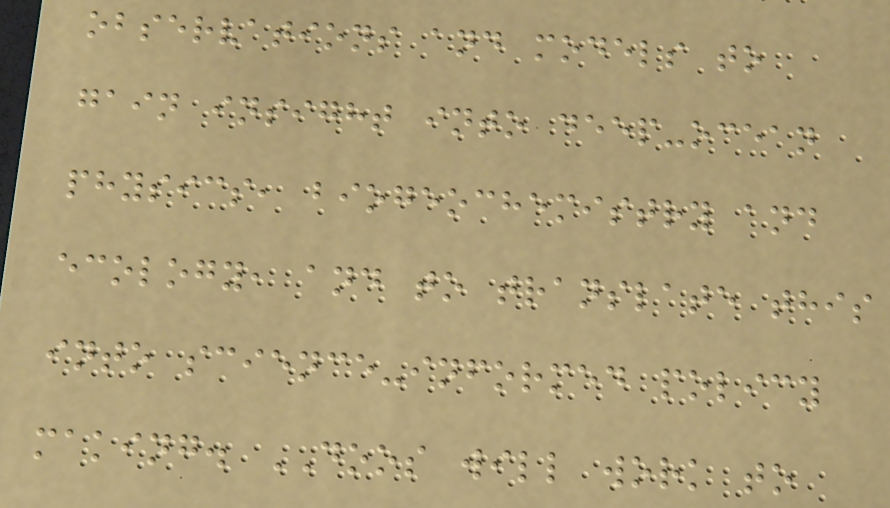observations and models to
gain insight into deep-ocean
physics, biogeochemistry and
ecology, and to translate this
into science-informed policy
making. DOOS will work to
